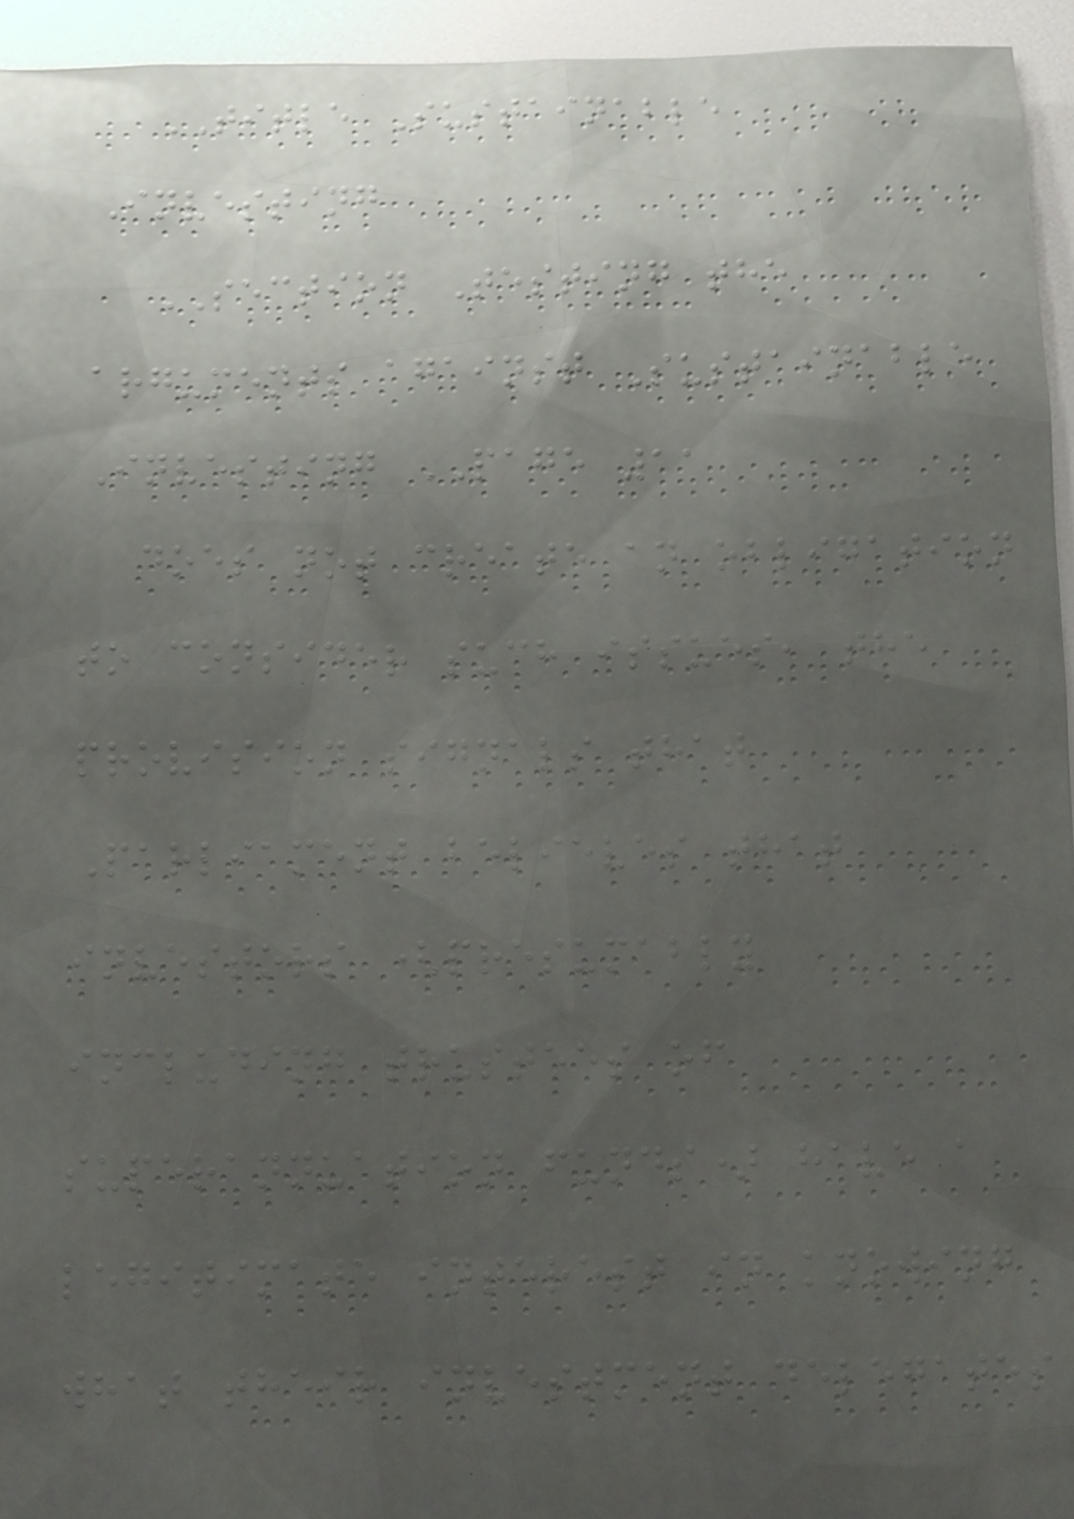TITLE Sustainable
Investing
SECTION Testing the
arguments against Sustainable
Investing PAGE 11
does not create an obligation
to consider such issues, the
provision signals that
Parliament believes that
investors (presumably
including trustees of
superannuation funds) have a
legitimate interest in knowing
what their investment delegates
